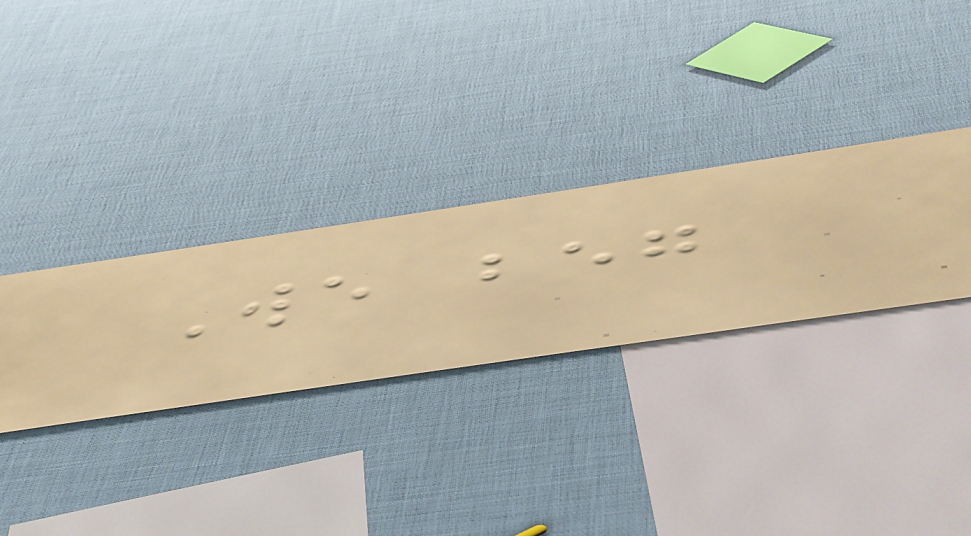We beg
